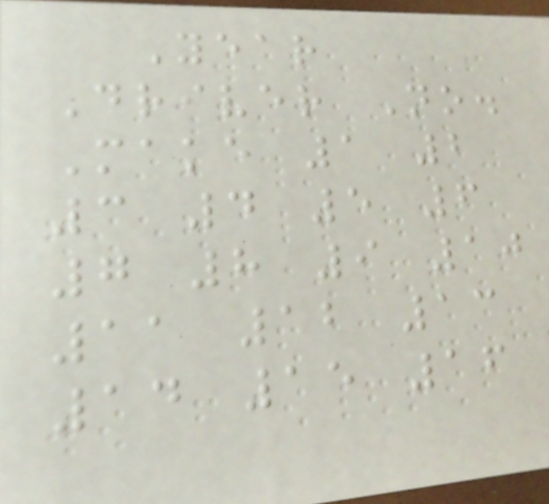Year
Driver No.
Make 1 2
3 4 5 6
7 8 9 10
11 12 13
14 15 16
